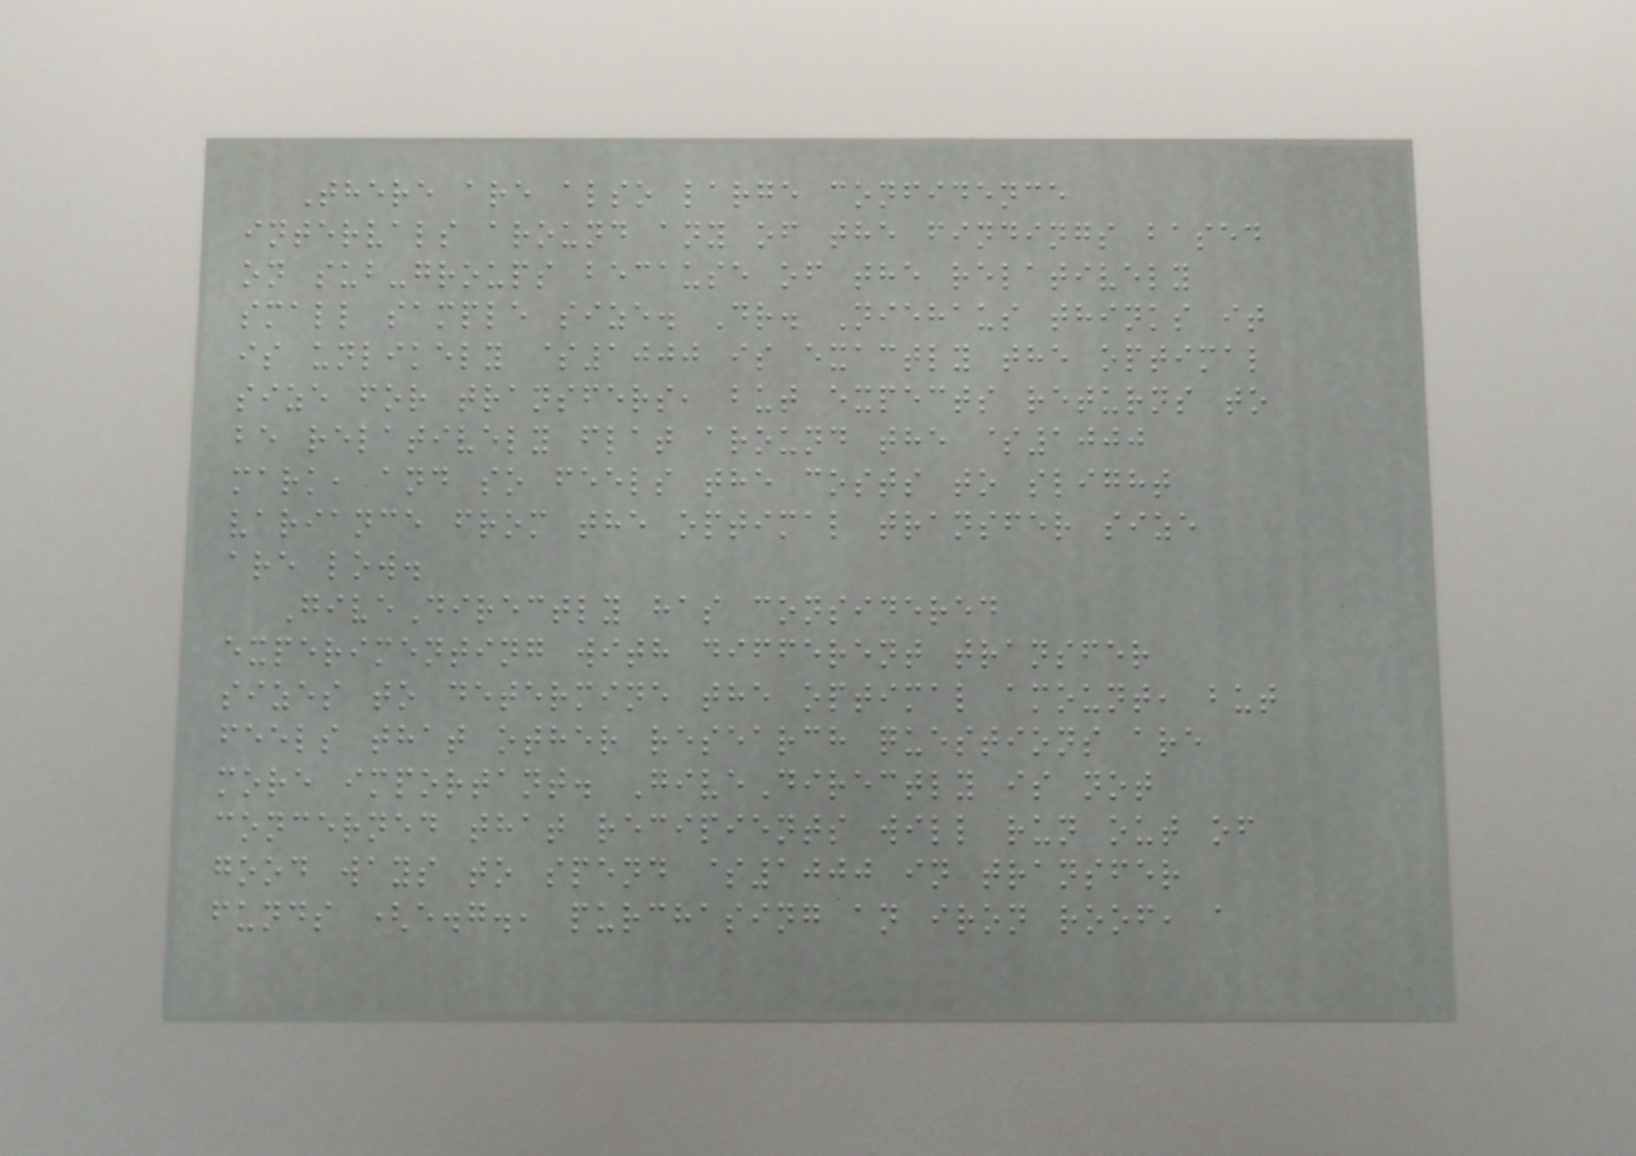There are also large confidence
intervals around any of the findings based
on sub-groups because of the relatively
small sample size. Dr. Niehaus thinks it
is unlikely $1000 is exactly the optimal
size for transfers, but expects returns to
be relatively flat around the $1000
mark, and so feels the costs to slight
variance from the optimal transfer size
are low.
GiveDirectly has considered
experimenting with different transfer
sizes to determine the optimal amount, but
feels that other research questions are
more important. GiveDirectly is not
concerned that recipients will run out of
good ways to spend $1000 in transfer
funds (e.g., purchasing an iron roof, a
